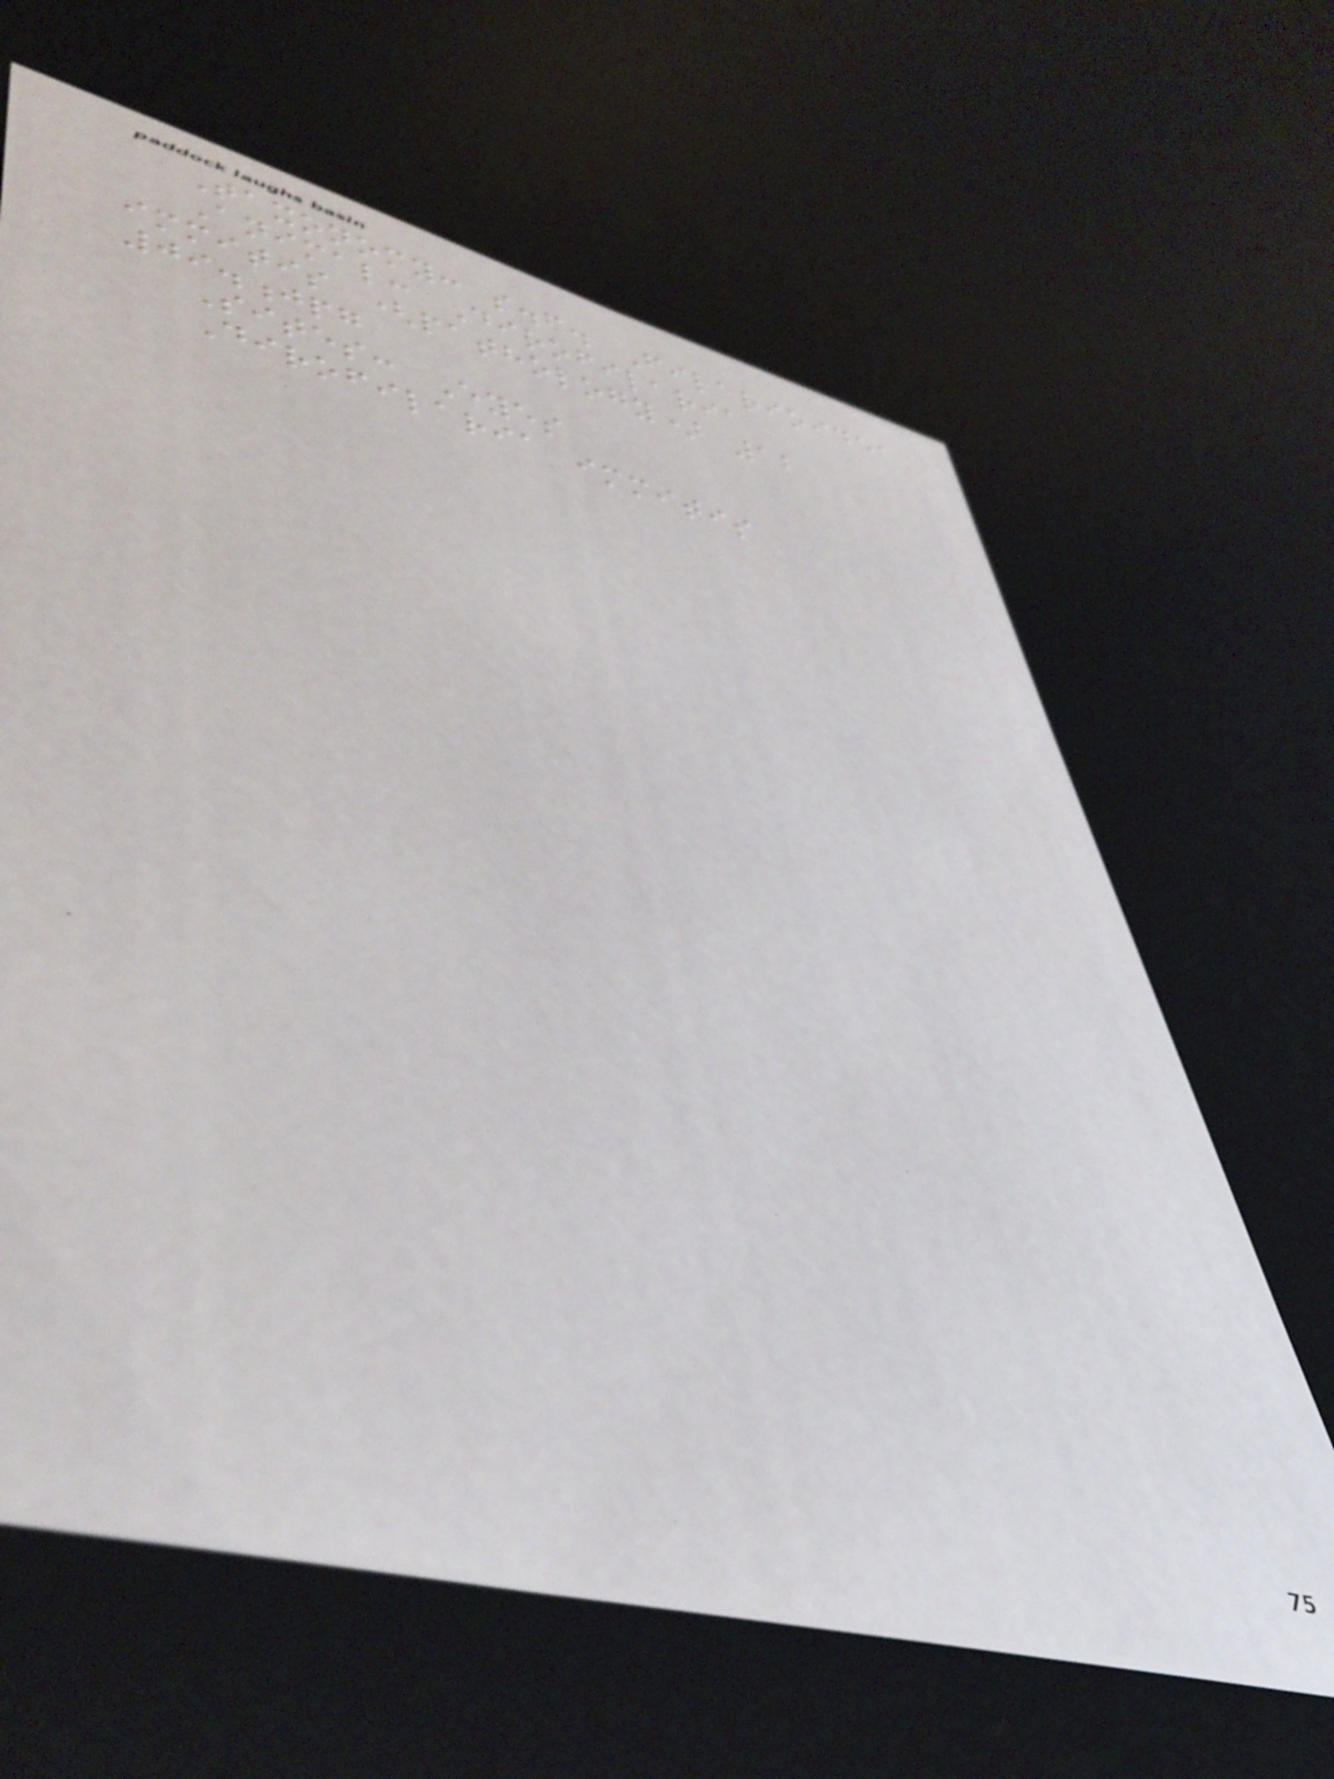Taxonomy: s.f. Filarioidea
Animal: Dirofilaria
immitis (pathology) 12
09.jpg
Sites: Eyes
Dirofilaria immitis
